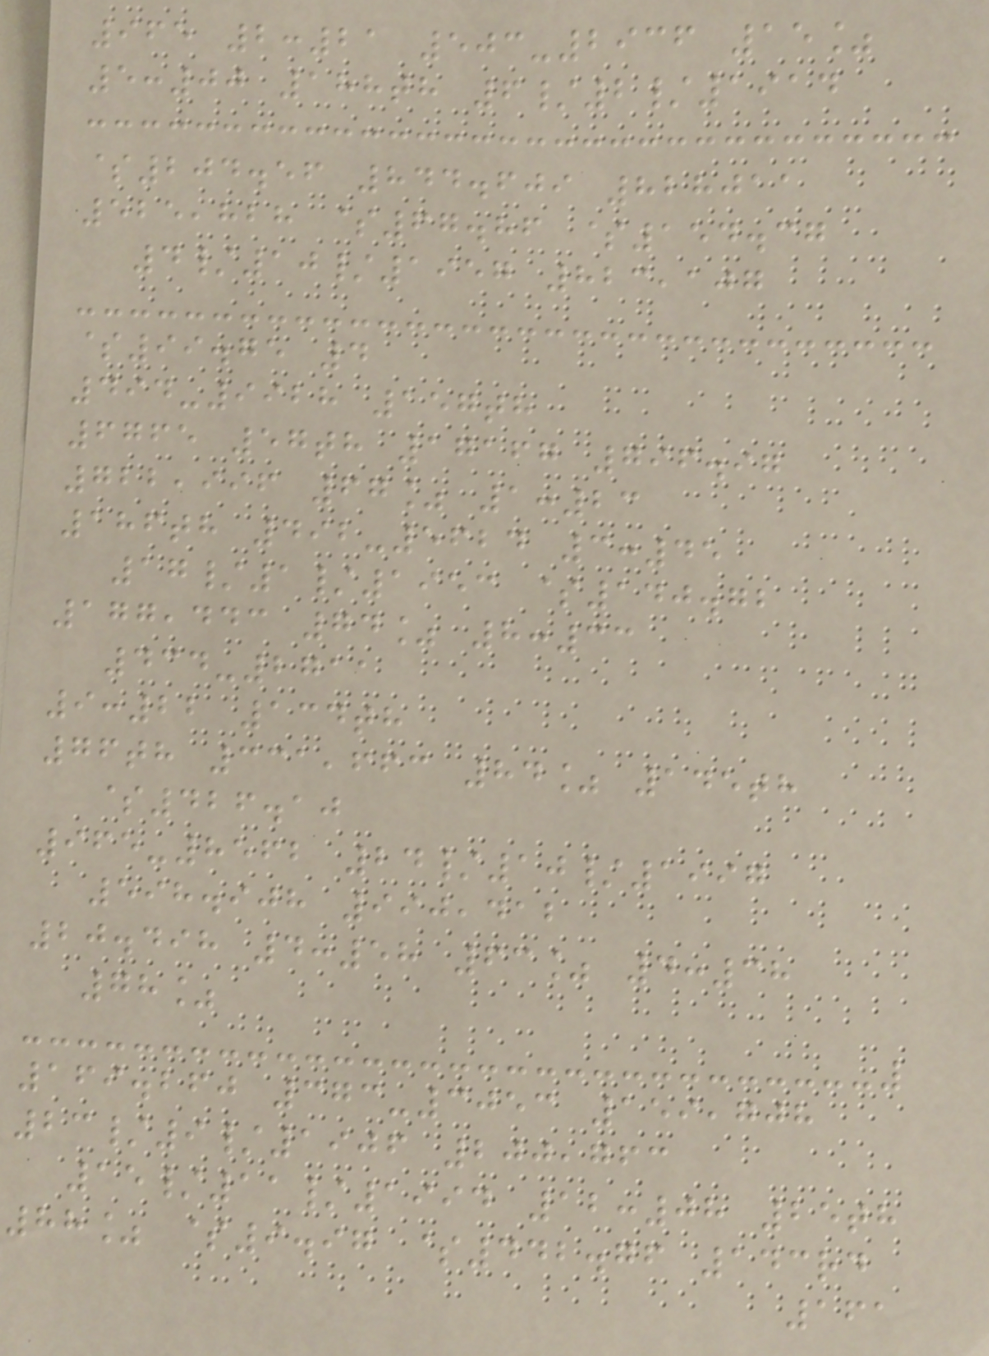965 2:21 503-2936 15%
5:00 188th 6/2/1914
$204.56 844.609 828011
525,828 $67.86 $154.37
4/10/1957 823,107
$99.75 4
494-9928 157th
6765 57th 17167 796.97
722,996 67% 1:23
186th 492-5624 3:45
17/1/1953 $140.72
177,443 74% 8:33
434-2711
9:22 134th
76th 331,663 84% 145th
$426.10
965-8562 24/10/1997
598.908 990,412
20.498 4:58 63% 4:38
78%
169.260 373-3053 159,708
23/9/1906 200,763
15/11/1994 12:08 25th
88% $9.97 $442.76 143rd
161
